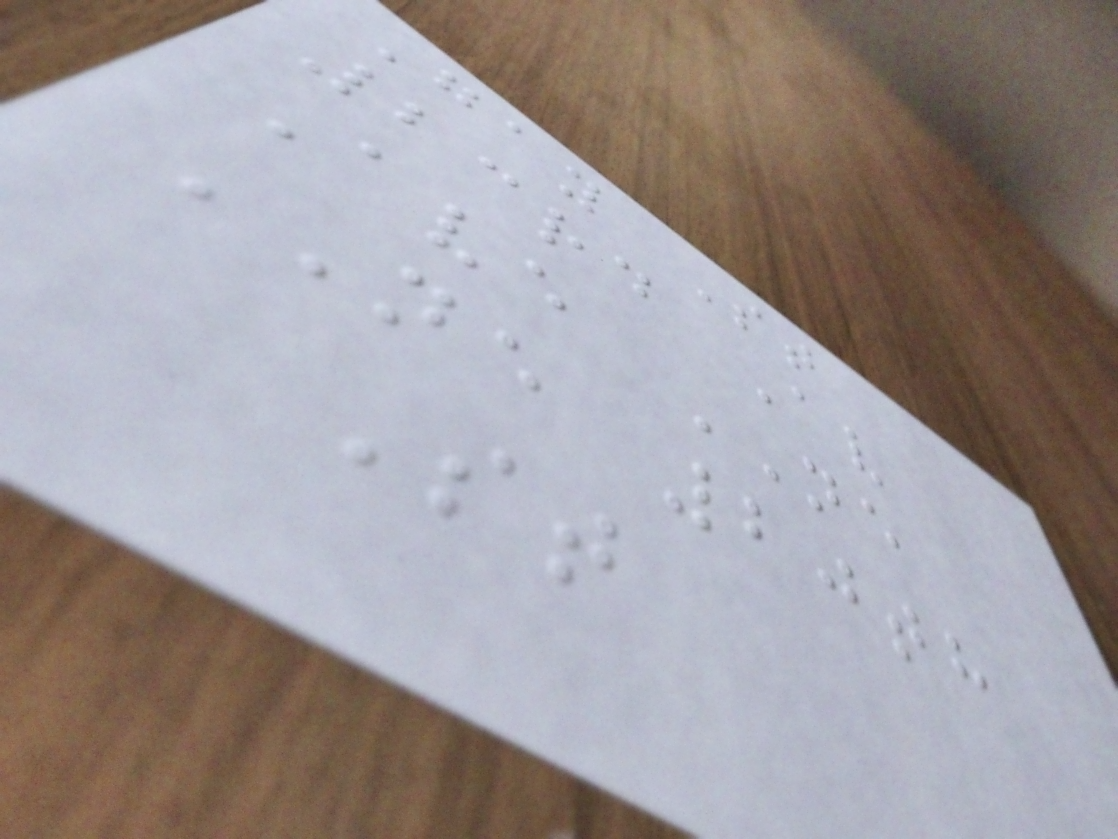Gay St
23rd Av
Ave NE
NE 20th
St
